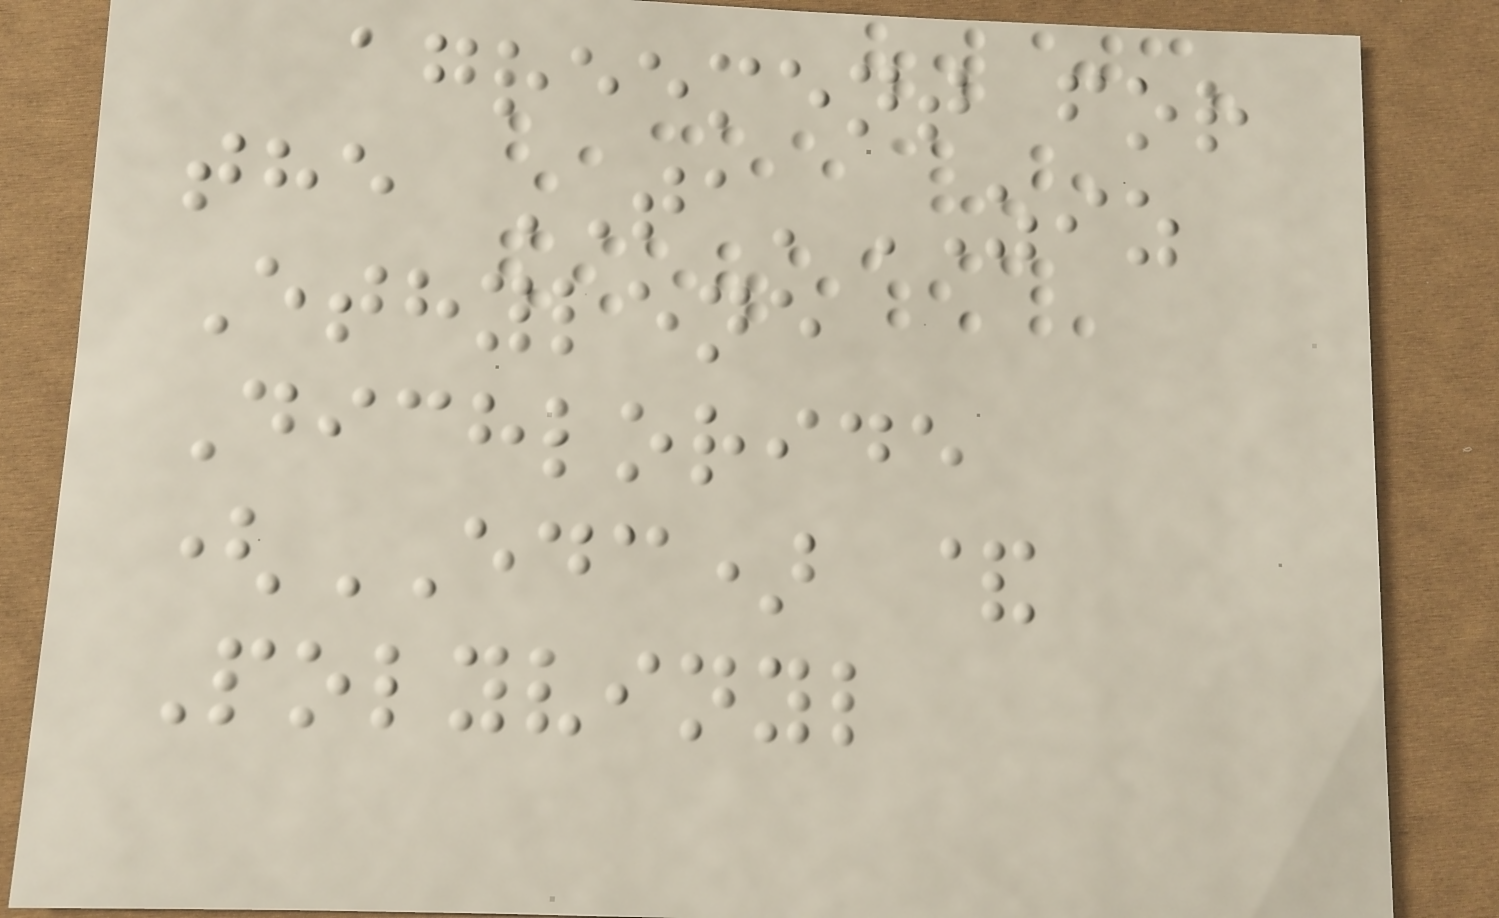agreement for
the TA'ZIZ
Ethylene
Dichloride
(EDC) &
Polyvinyl
